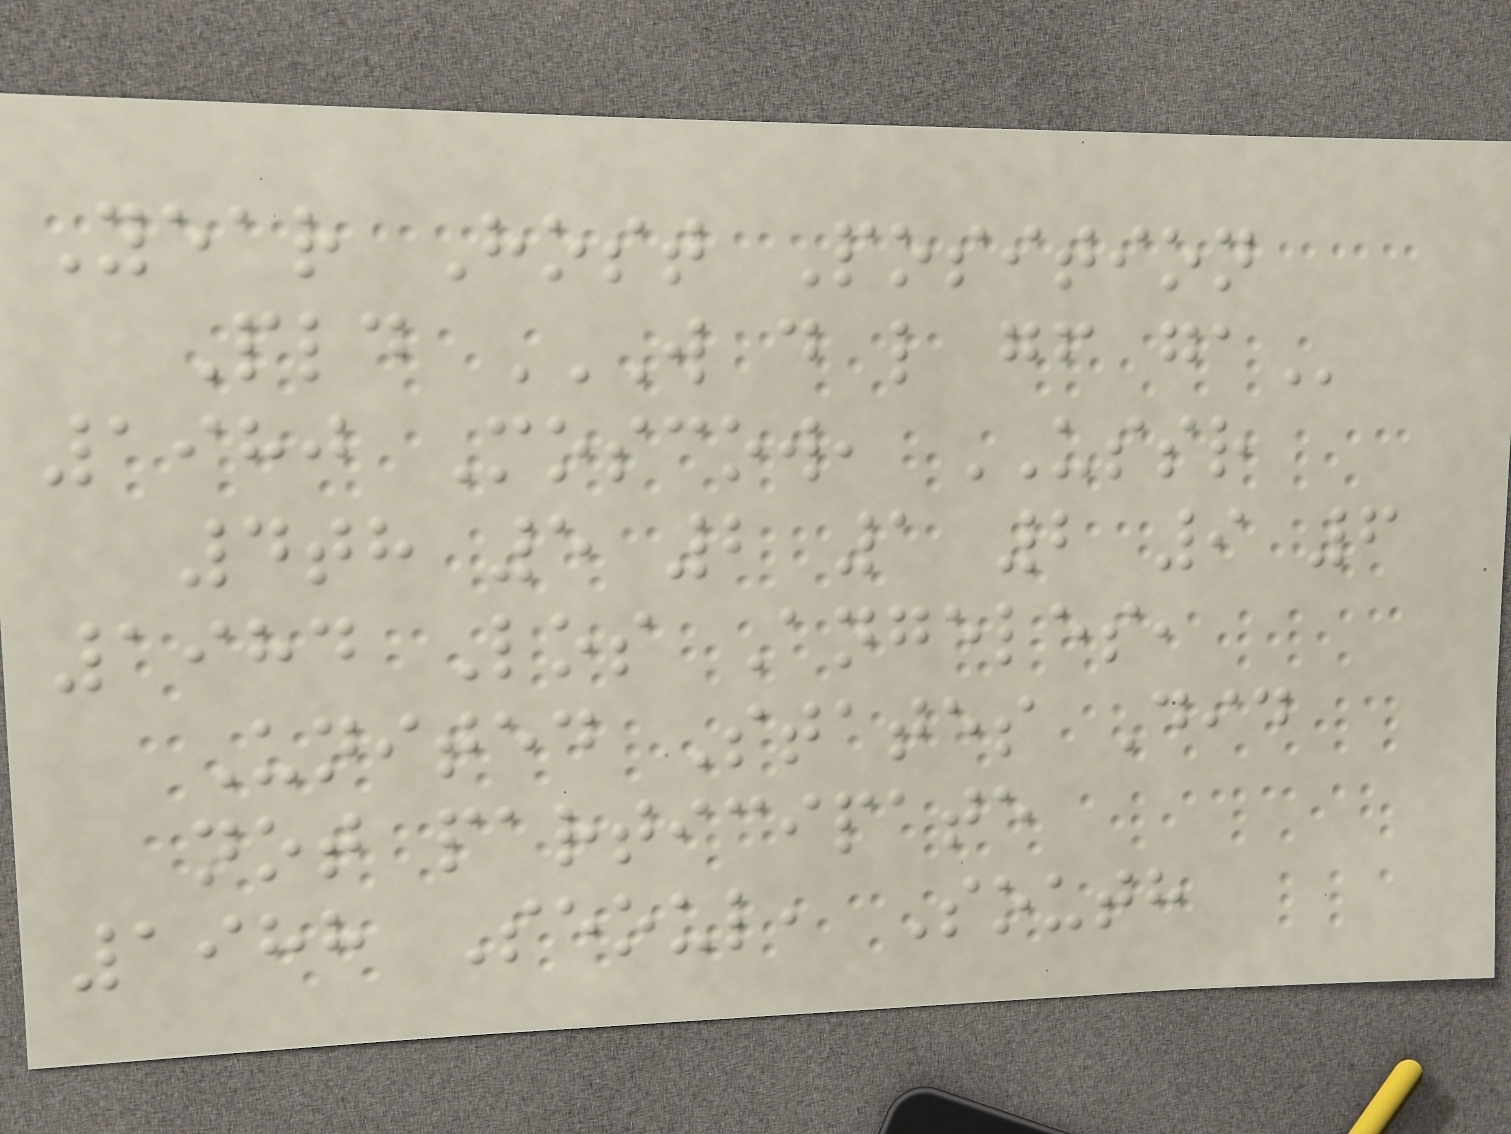Year Host Position
Pld W D L GF GA
1980 Moscow, USSR
4th 5 2 1 2 9 6
1984 Los Angeles,
United States Did
not participate
1988 Seoul, South
